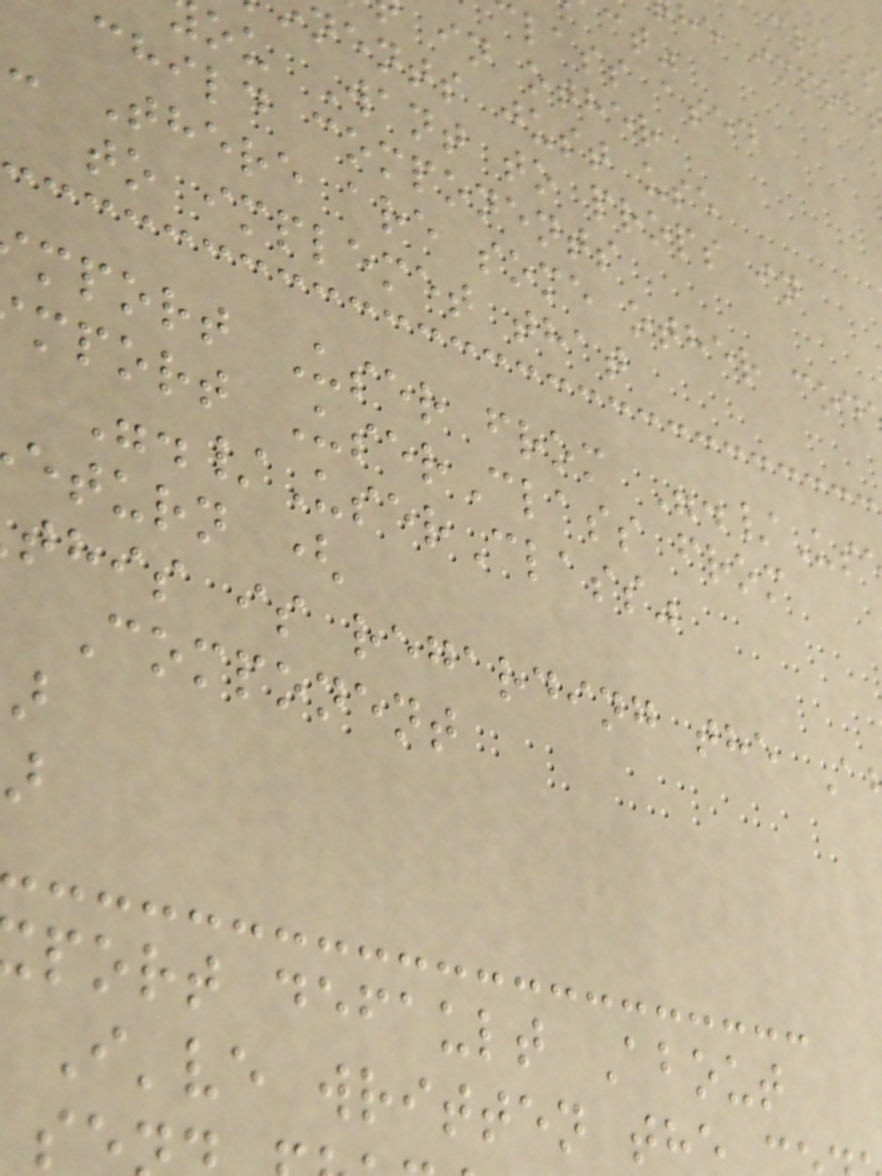he impor
lass ased
in other
nents just use
ou Want to props in
child components
- There are some other cod
to implemet that
mport User from "./Us
mport UserClass from
"./UserClass"
eturn (
this is regarding the A
Component
port default About
I've written th
